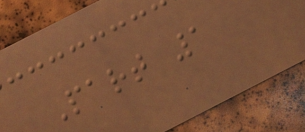Part 1
